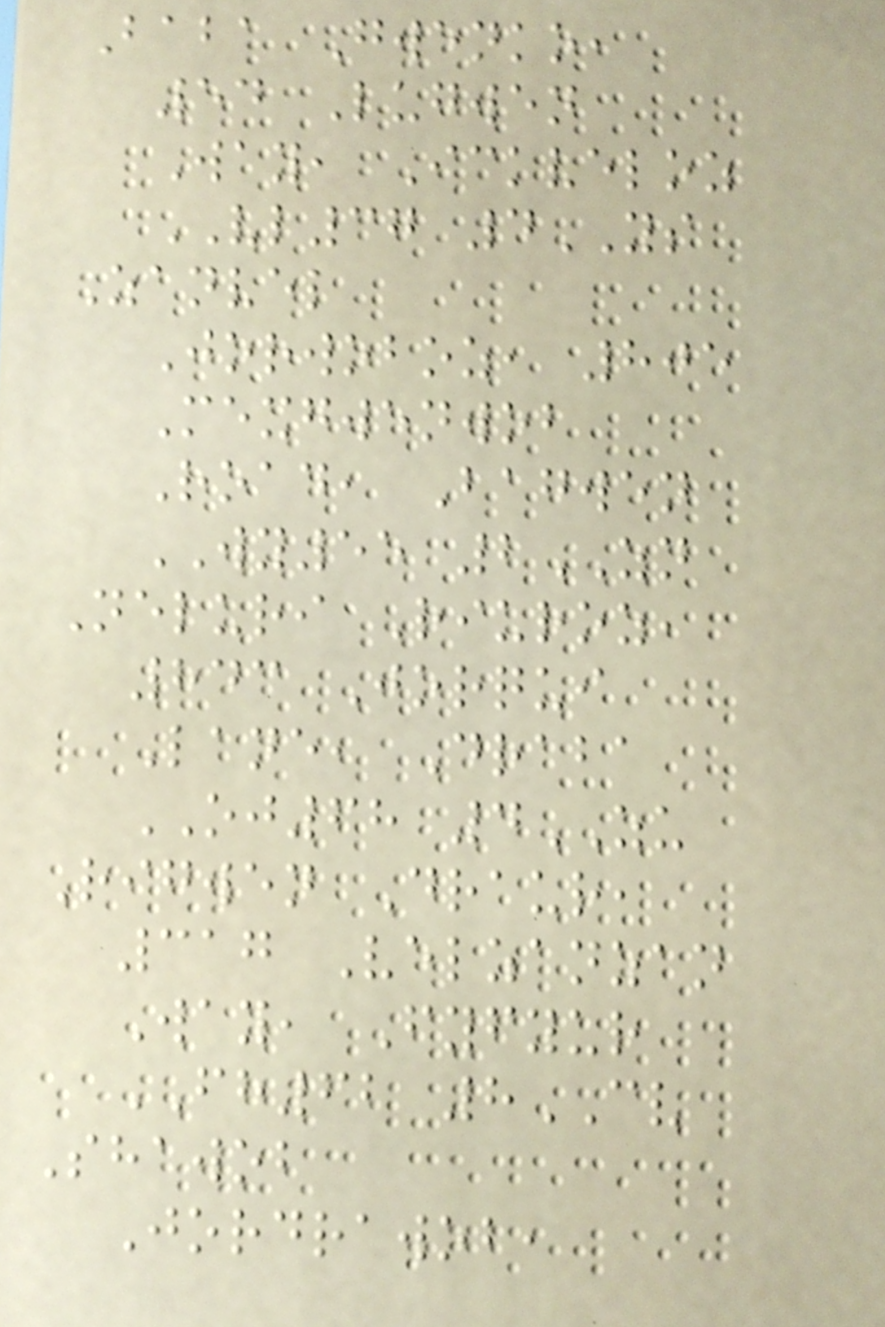Baba Gwenko,
54 Lugwen
Way, Ickveloz
VL37 4YS
Zanvel
Jorwoboz, 805
Mexgwenwob
Road, Bagwen
WY55 2ZN
Neluri Riuroz,
843 Jorqui
Lane, Draba
OJ68 4ZU
Rigwen Draur,
317 Velzanzan
Way, Fyfyur
FH62 8CV
Shawob
Jordrawob,
